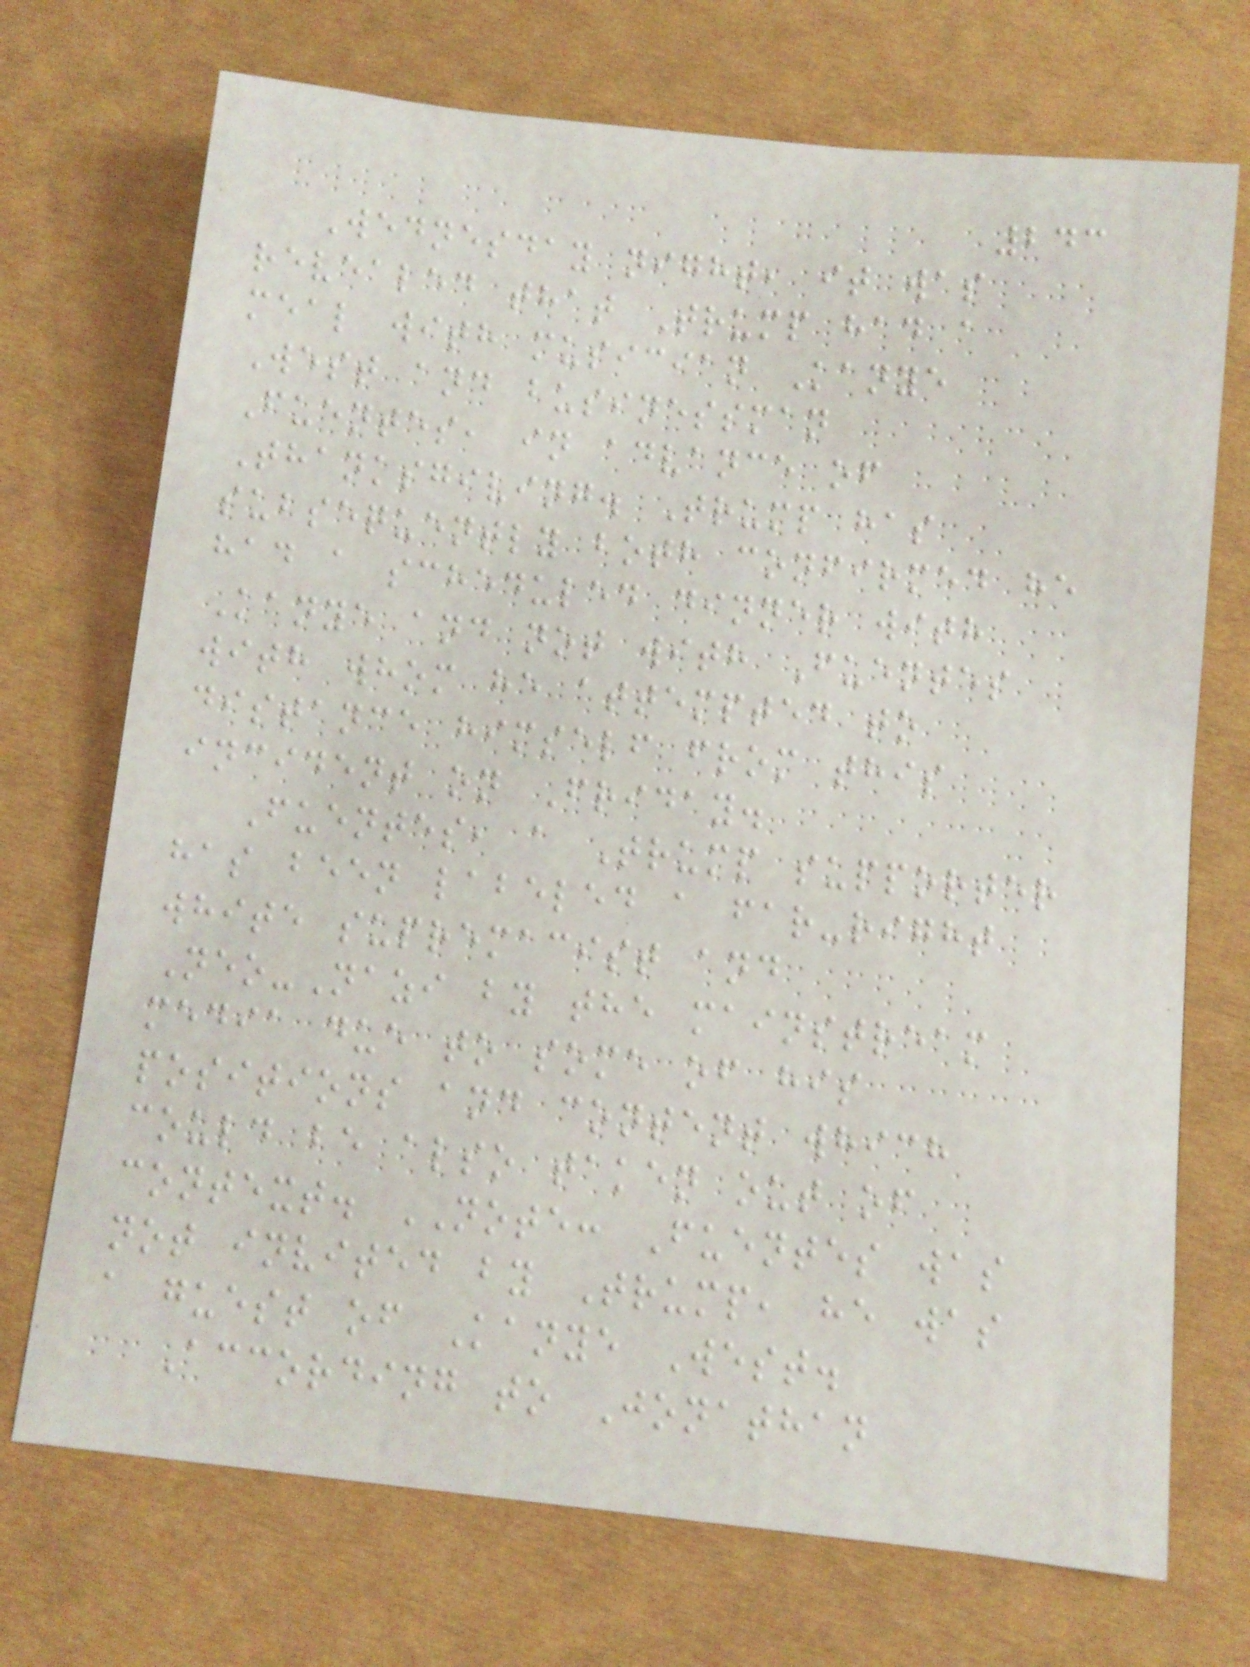243
Wednesday night, it was
revealed that Trump had a
meal with musician Kanye
West and businessman
Fuentes, in advance of
Thanksgiving. Trump has
subsequently both confirmed he
had a scheduled dinner with
Kanye and not with Fuentes
with whom he attempted to
distance himself from this
incident on Friday.
Fuentes, a Trump supporter
has been labeled a far-right
white supremacist and
Neo-Nazi by the mainstream
media due to some of his
positions and content which
could be also taken out of
context. NOTE: Fuentes was
not invited by Trump, he was
a guest of Kanye West.
According to Jonathan
